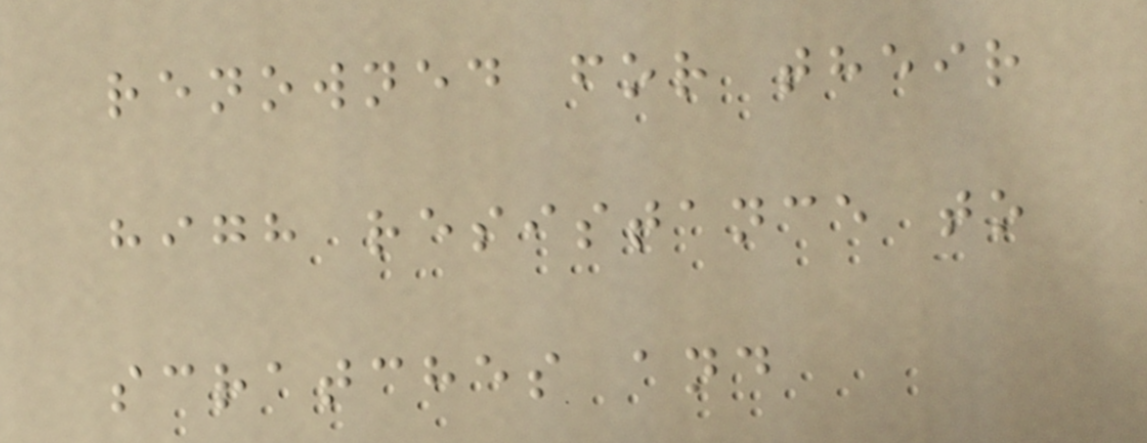renowned for their
high resistance to
scratches and
